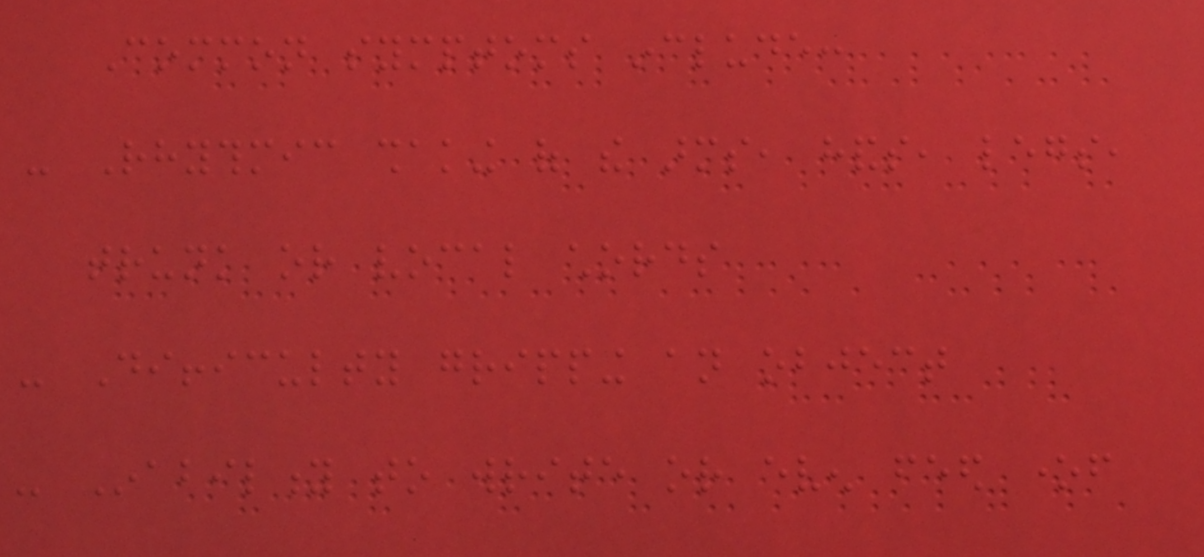Common symptoms include:
- Rhythmic shaking of the arms, hands, legs,
trunk or vocal chords
- Difficulty gripping an object
- Inability to write or even feed oneself
